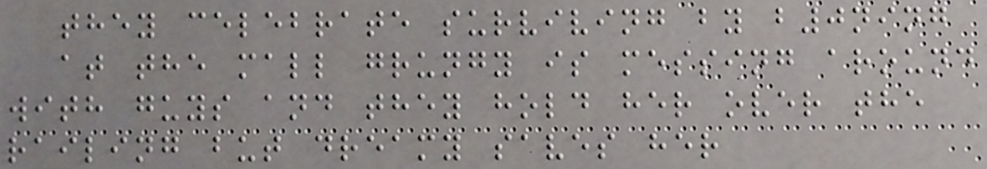they celebrate surviving by b0ning
at the mall grungy is messing around
with guys and they hold her over the
railing but dreamy saves her
